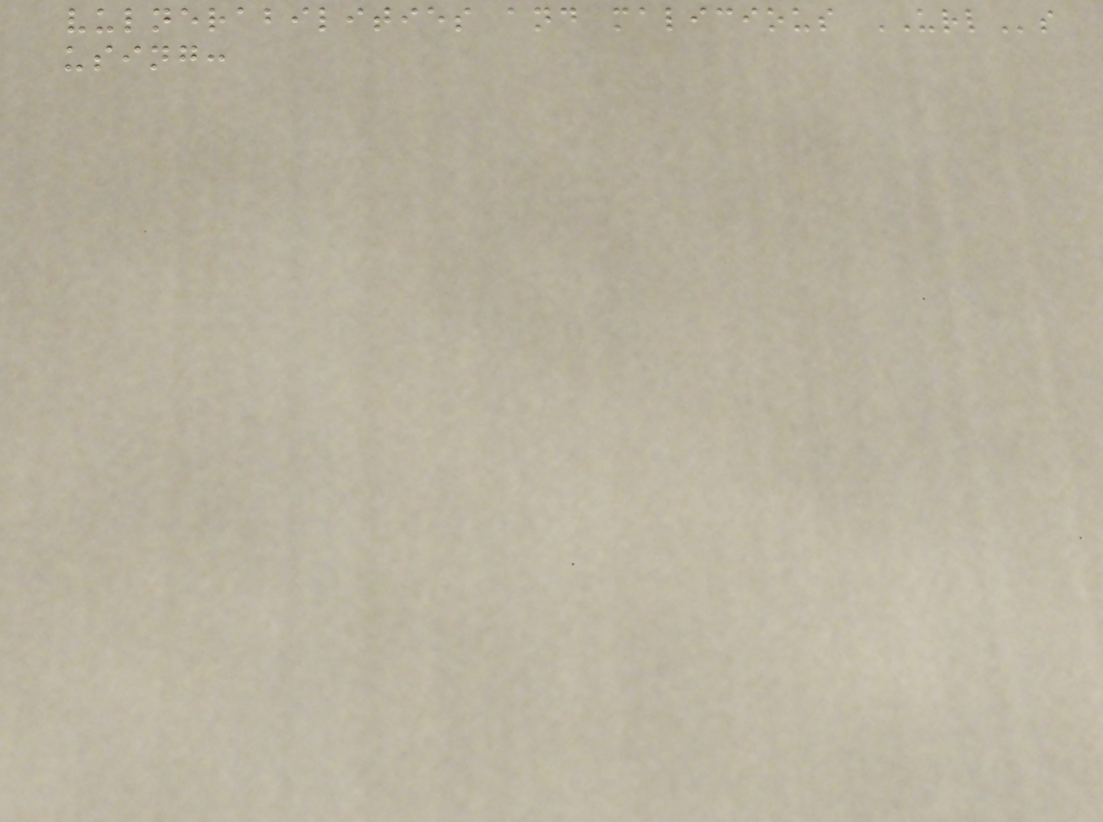vulnerabilities and malicious URLs
using:
